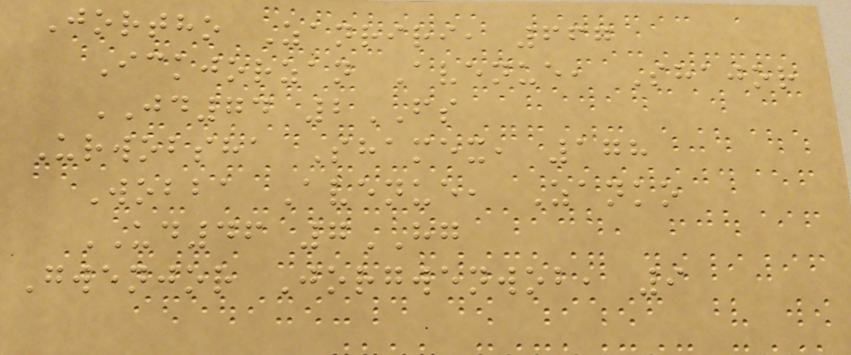Jortho Zanriri, 667
Ickjorzan Avenue, Shajor
JD74 2FS
Urwobsha Shamex, 178
Wobba Avenue, Zanko
UD46 7HG
Gwenjor Jorgwenwob, 9
